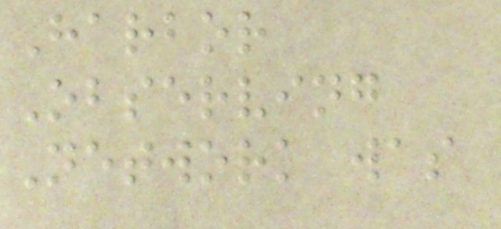Harbor
Observing
Network was
